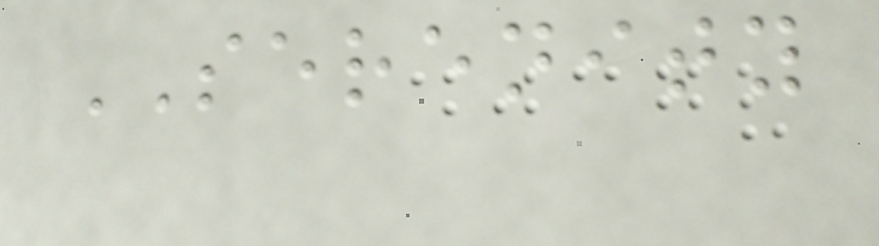SERENITY
